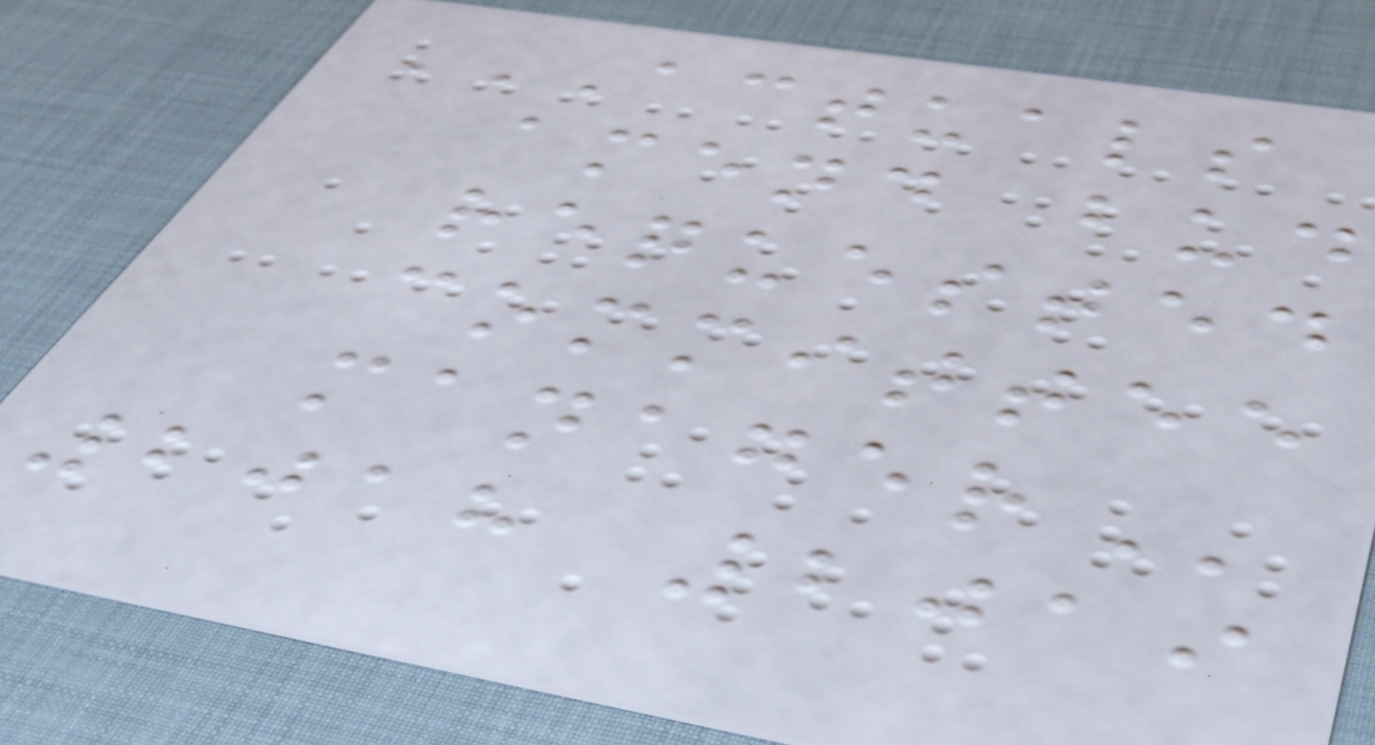ACTUALS
AMEND BUD
REQUESTED
COMMITTEE
MANAGER
2018 2019
